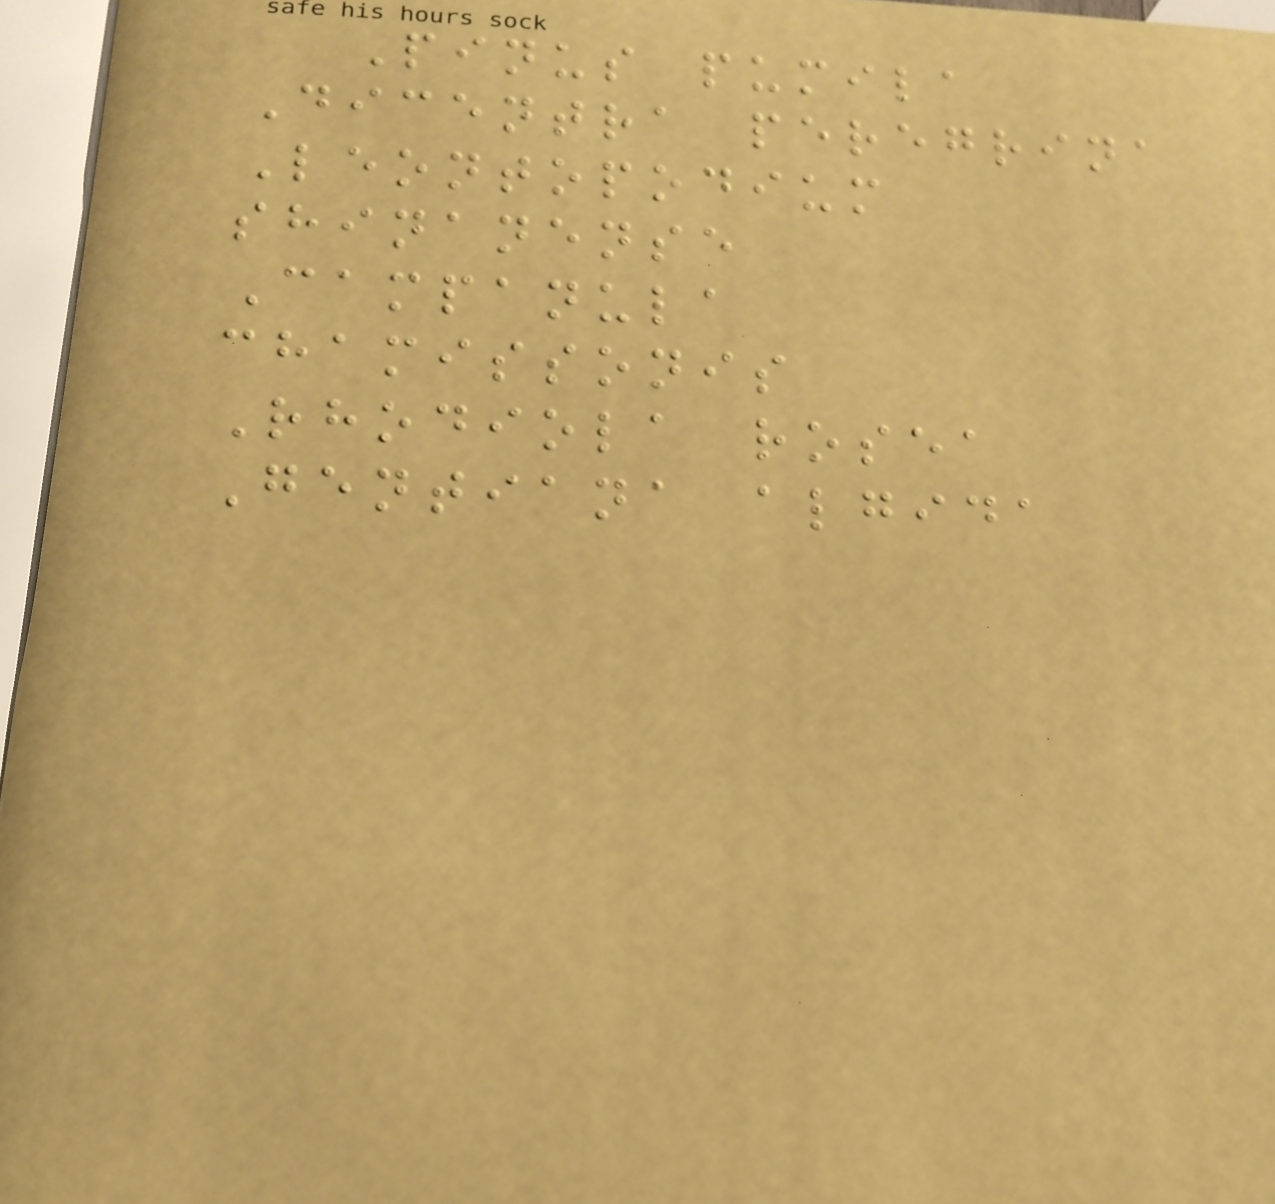Pinus pumila
Dicentra peregrina
Leontopodium
shinanense
Campanula
chamissonis
Rhodiola rosea
Gentiana algida
